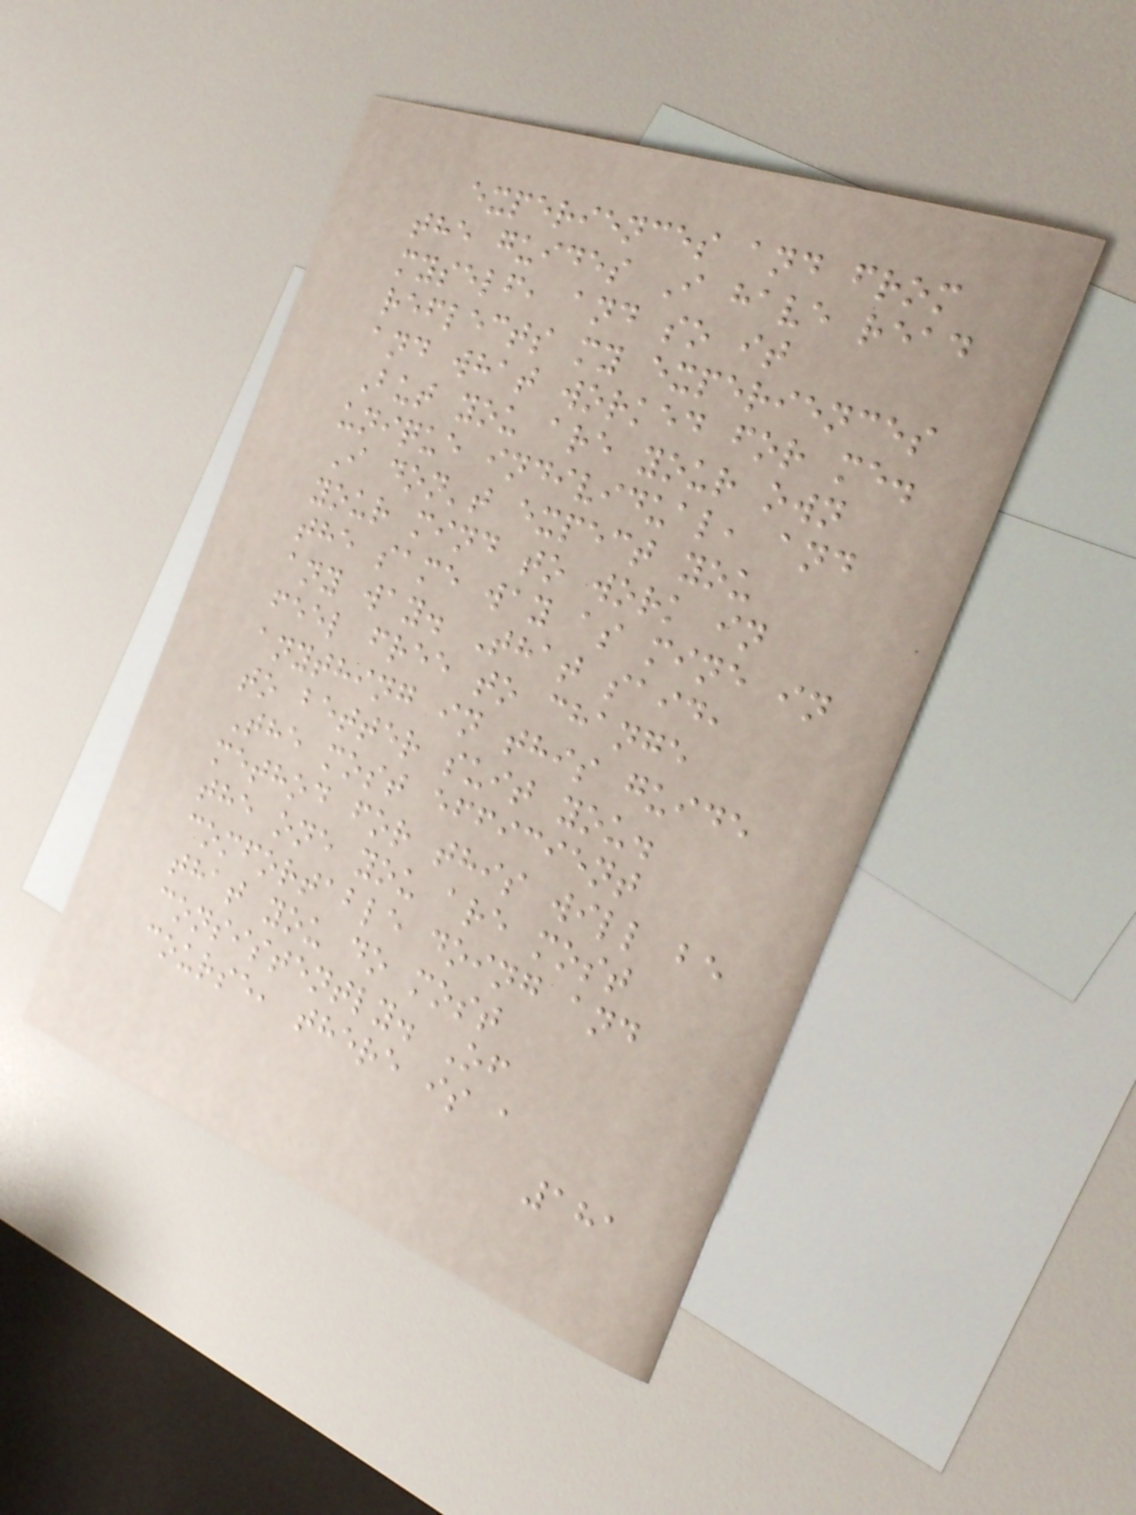experiences and from
the guides I have read
myself, and so it
reflects my experiences
and what worked for me.
But you are your own
unique individual, and
I don't expect you
your mind to work in
the same way as mine in
any way. That said,
feel free to change
anything in this guide
to better suit you.
The most efficient
method for this will be
the one you are most
comfortable doing and
that you do most
consistently. Of
course, there is a
181
